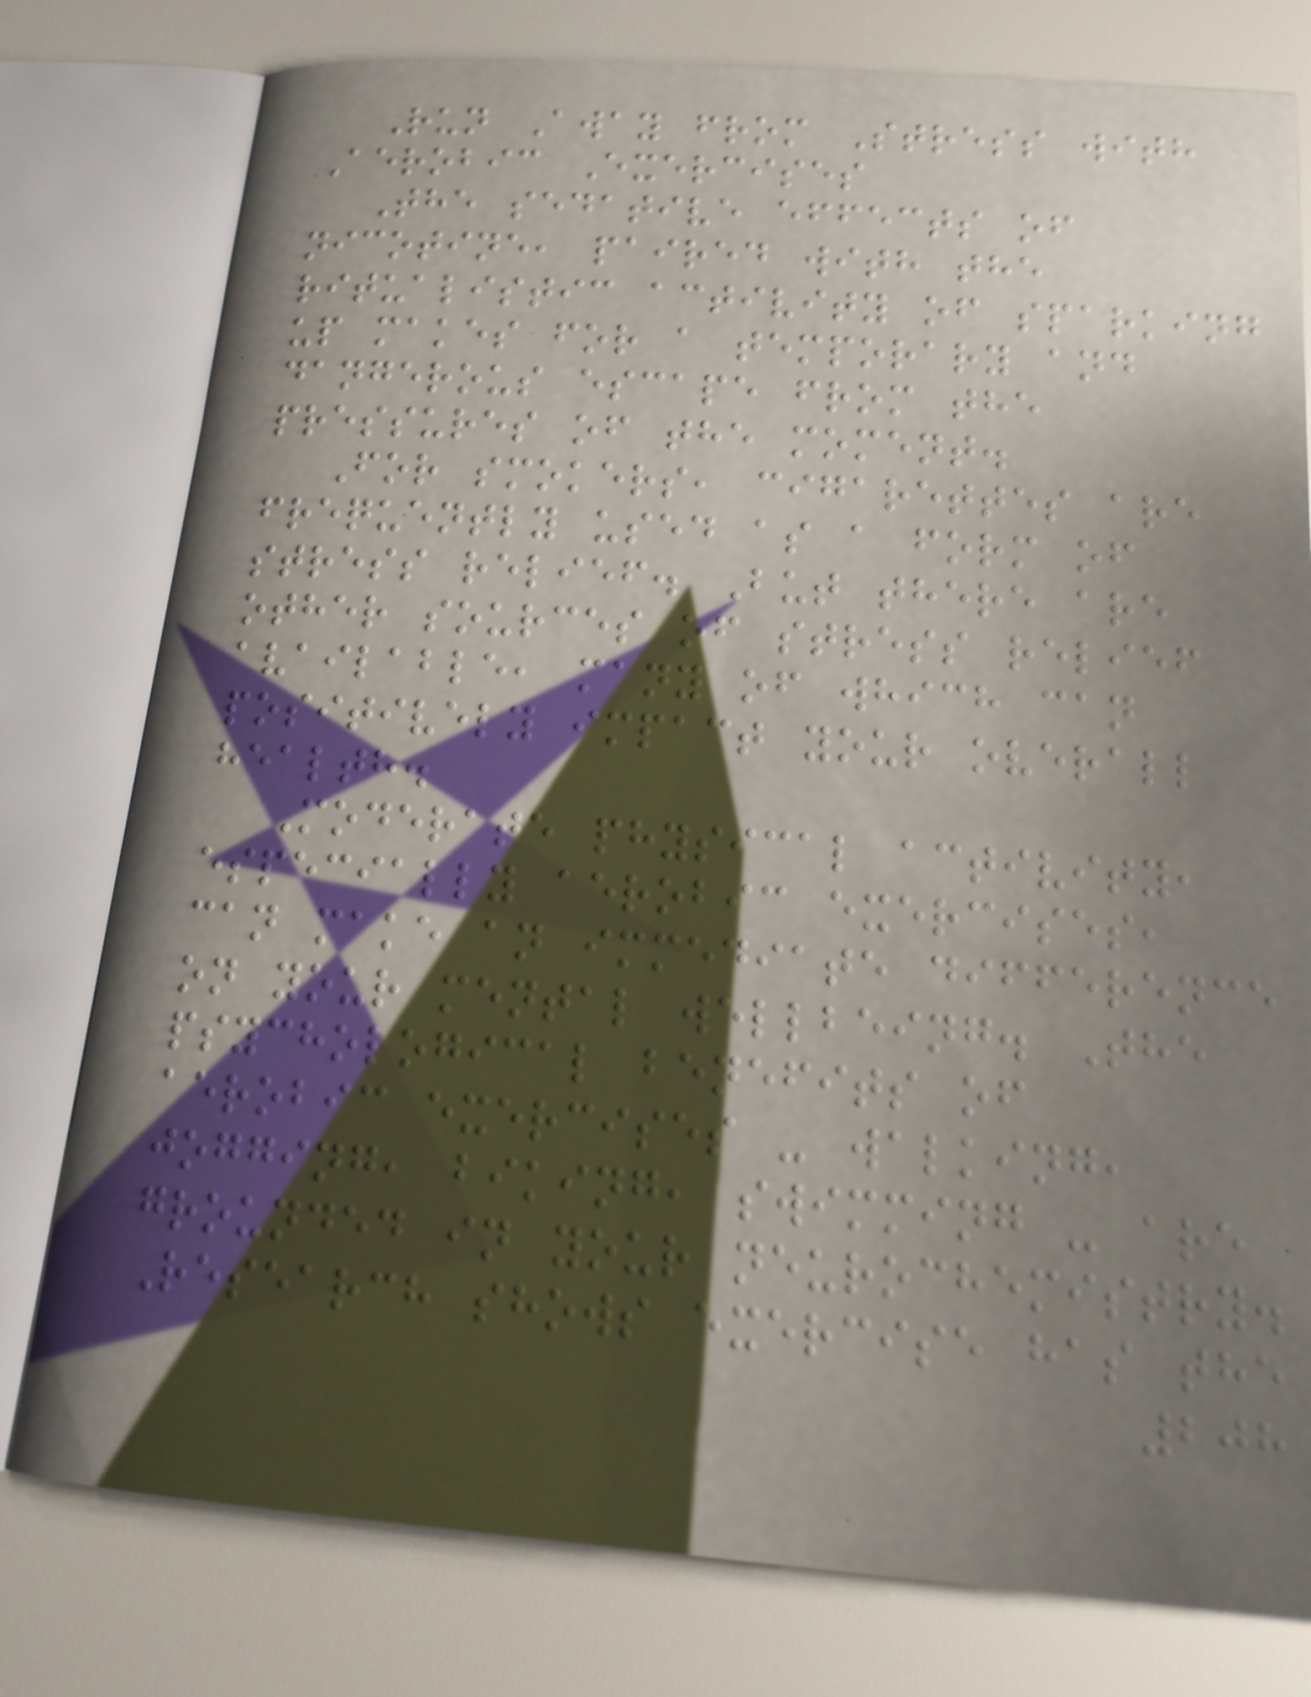Run Away from Stress with
Aerobic Exercises
The sedative effects of
nicotine, paired with the
ritualistic activity of sparking
up makes for a temporary and
dangerous escape from the
pressures of the moment.
For smokers, cigarettes are
frequently used as a form of
stress relief. But there are
other sources of stress relief
available, many of which can
positively impact your overall
health.
Moderate physical activity,
especially aerobic exercises,
can make an immediate difference
on your mental wellbeing. The
psychological benefits of
aerobic exercises - walking,
jogging, biking, swimming - are
grounded in your neurochemistry.
Research shows exercise has the
208
